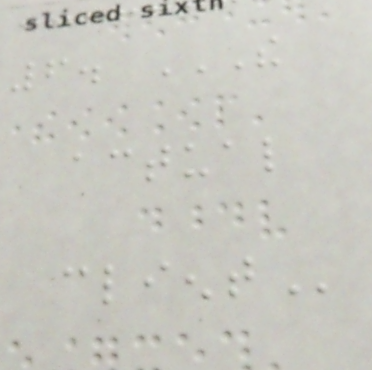6. THE
ACTUAL
CLIENT
